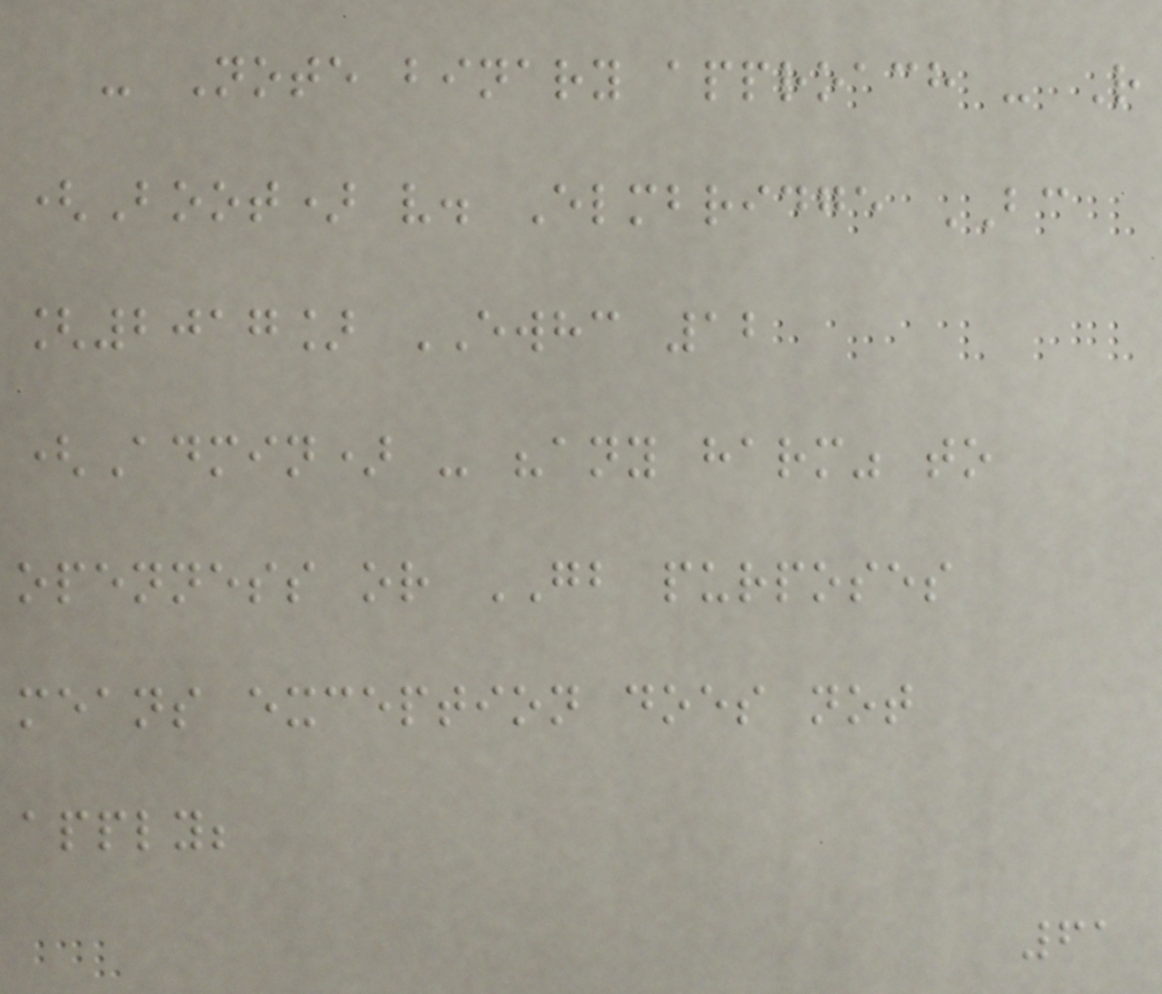- Note binary approach - R
(Boot) v. Elmbridge BC
[2017] EWHC 12
(Admin) - "any harm" to
openness or GB purposes
means exception does not
apply;
61
